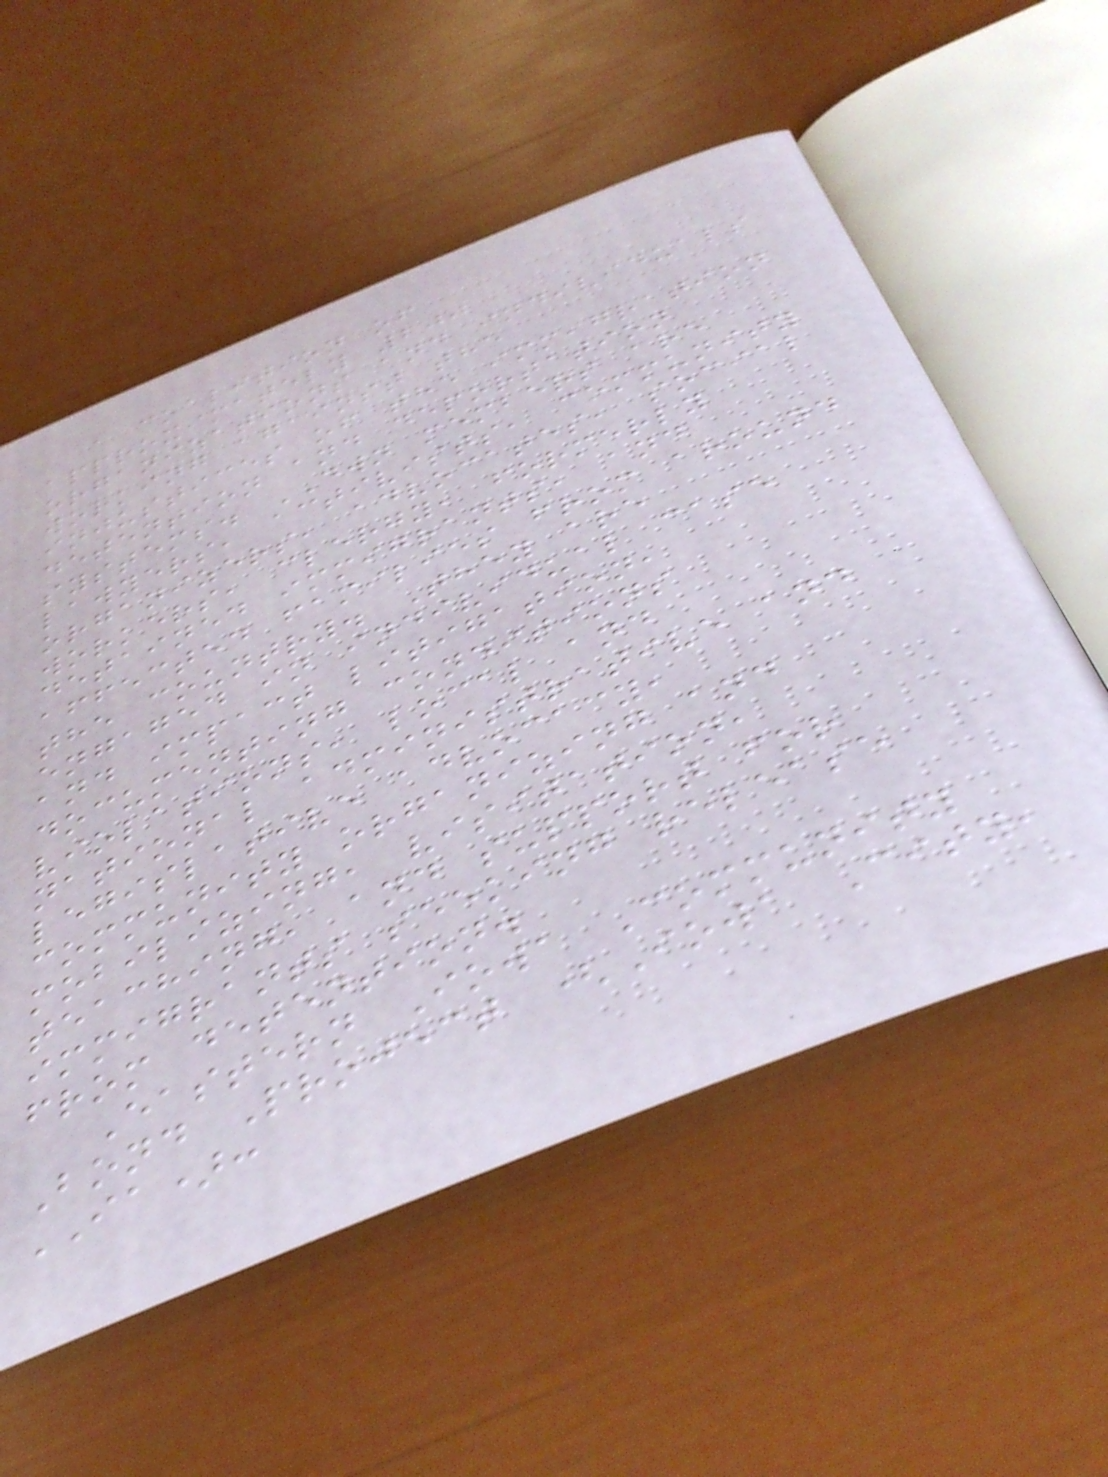a coalition of
approximately 200
organizations and individuals
working against the
injustices of the immigration
detention and deportation
systems. DWN members are
lawyers, activists, community
organizers, advocates, social
workers, clergy, formerly
detained immigrants, and
affected families from around
the country. They are
engaged in individual case
and impact litigation,
documenting conditions
violations, local and
national administrative and
legislative advocacy,
community organizing and
mobilizing, visitation,
teaching, and support for
immigrants seeking release
from detention.
Eastern Iowa Community
Bond Project (Iowa City,
IA):
